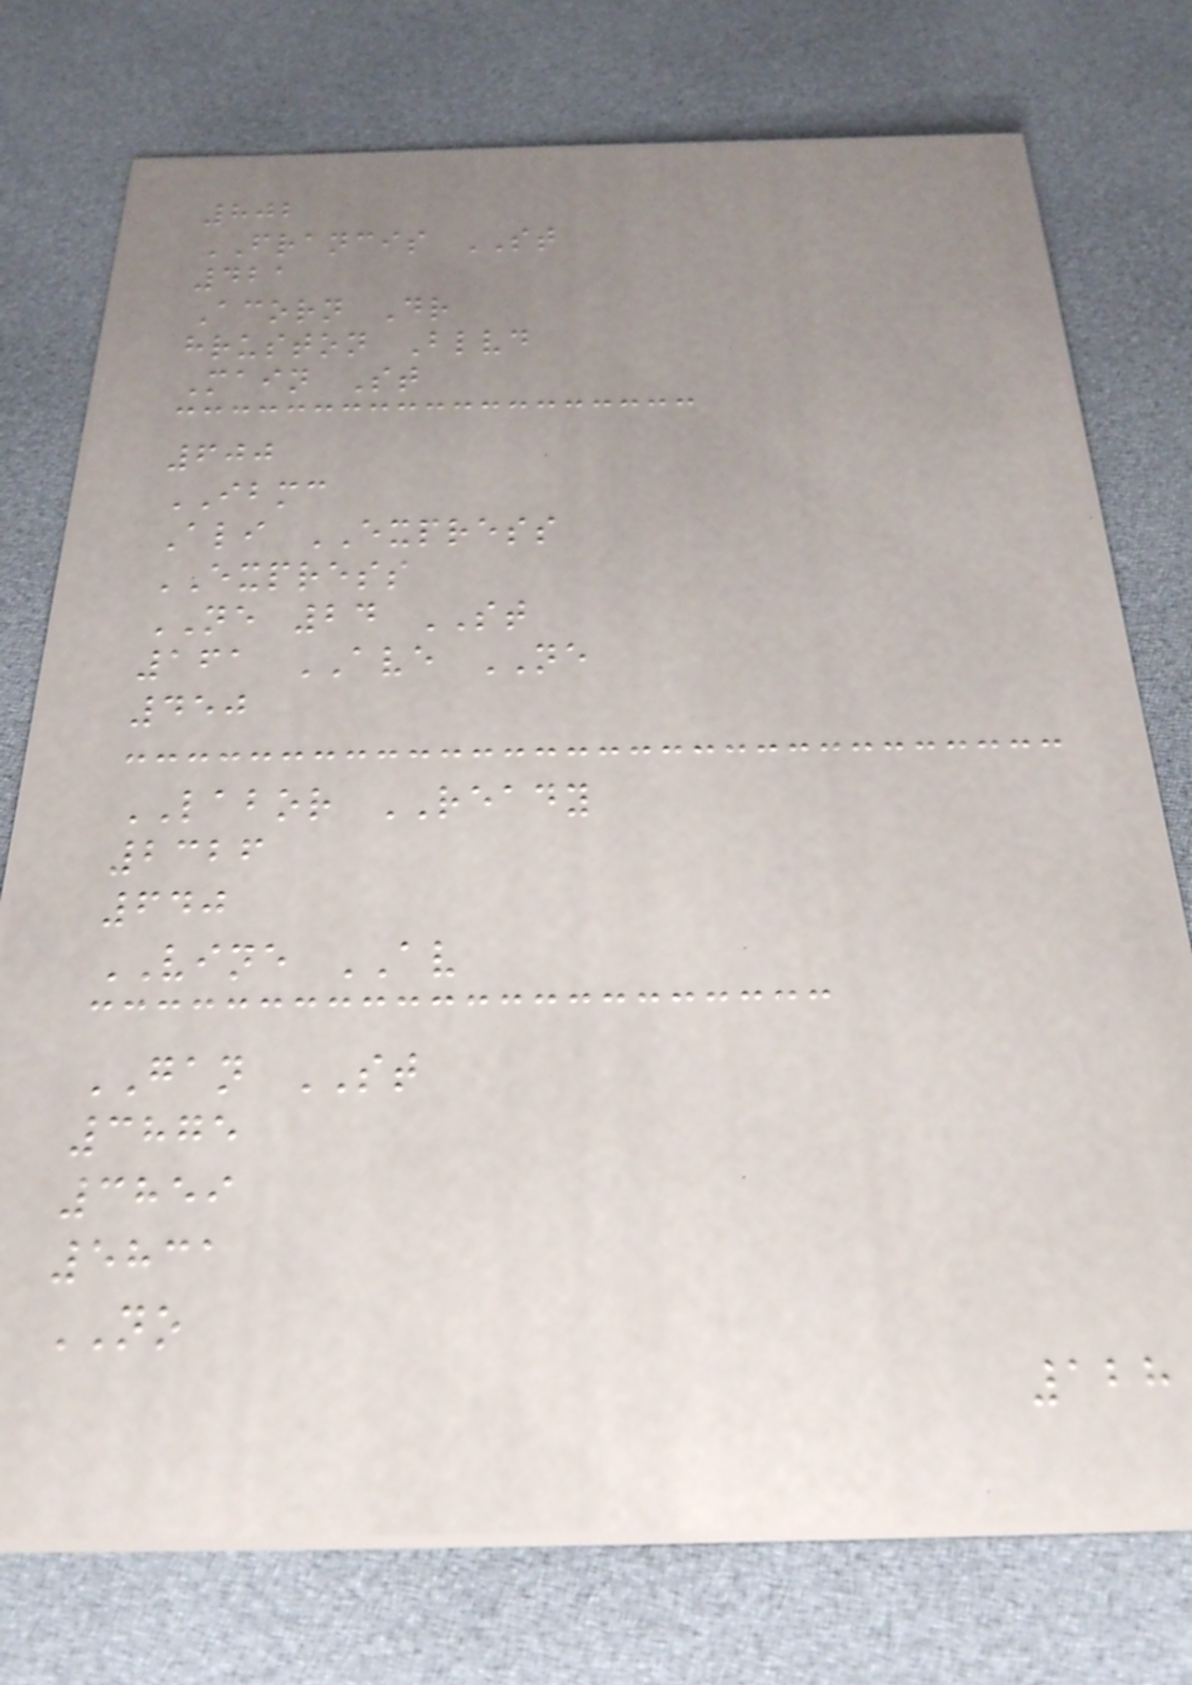802
FRANCIS ST
421
Acorn Dr
hruston Blvd
Main St
600
IBMC
Ali EXPRESS
EXPRESS
NE 24 ST
161 AVE NE
450
LABOR READY
2326
640
VINE AV
GAN ST
3875
3859
5831
NO
128
